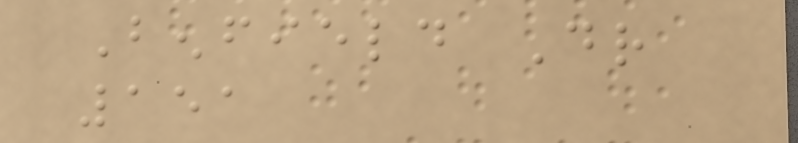Benfield Dr
151
